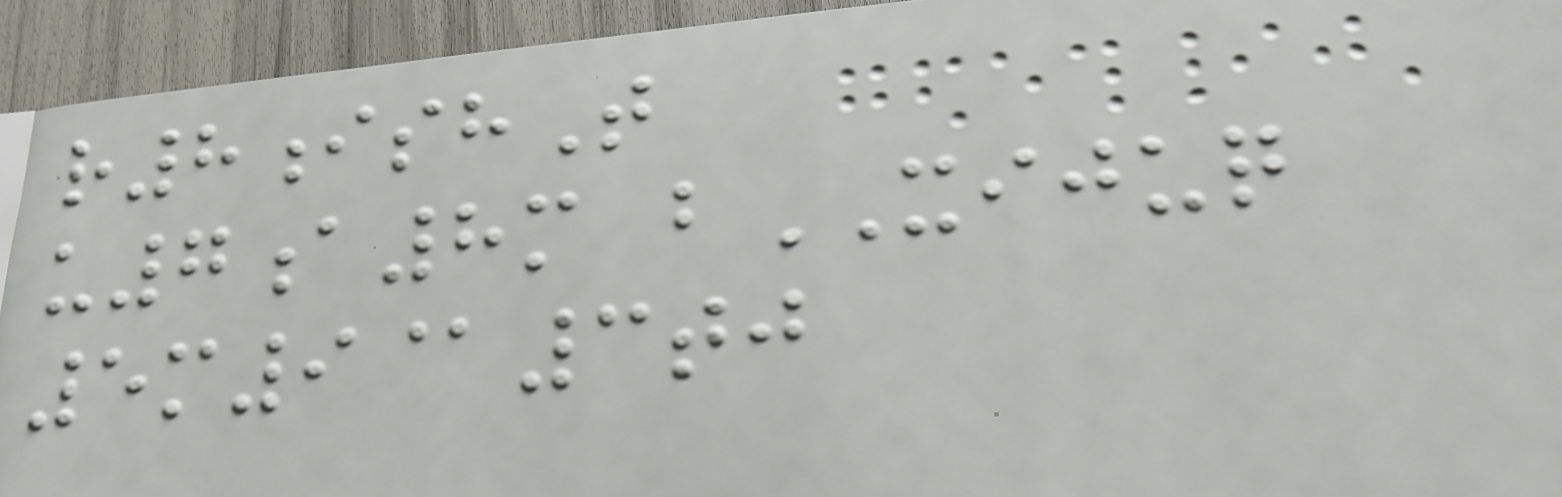r8ishT
u7a8m bXIJUQ
5m9@3tj
